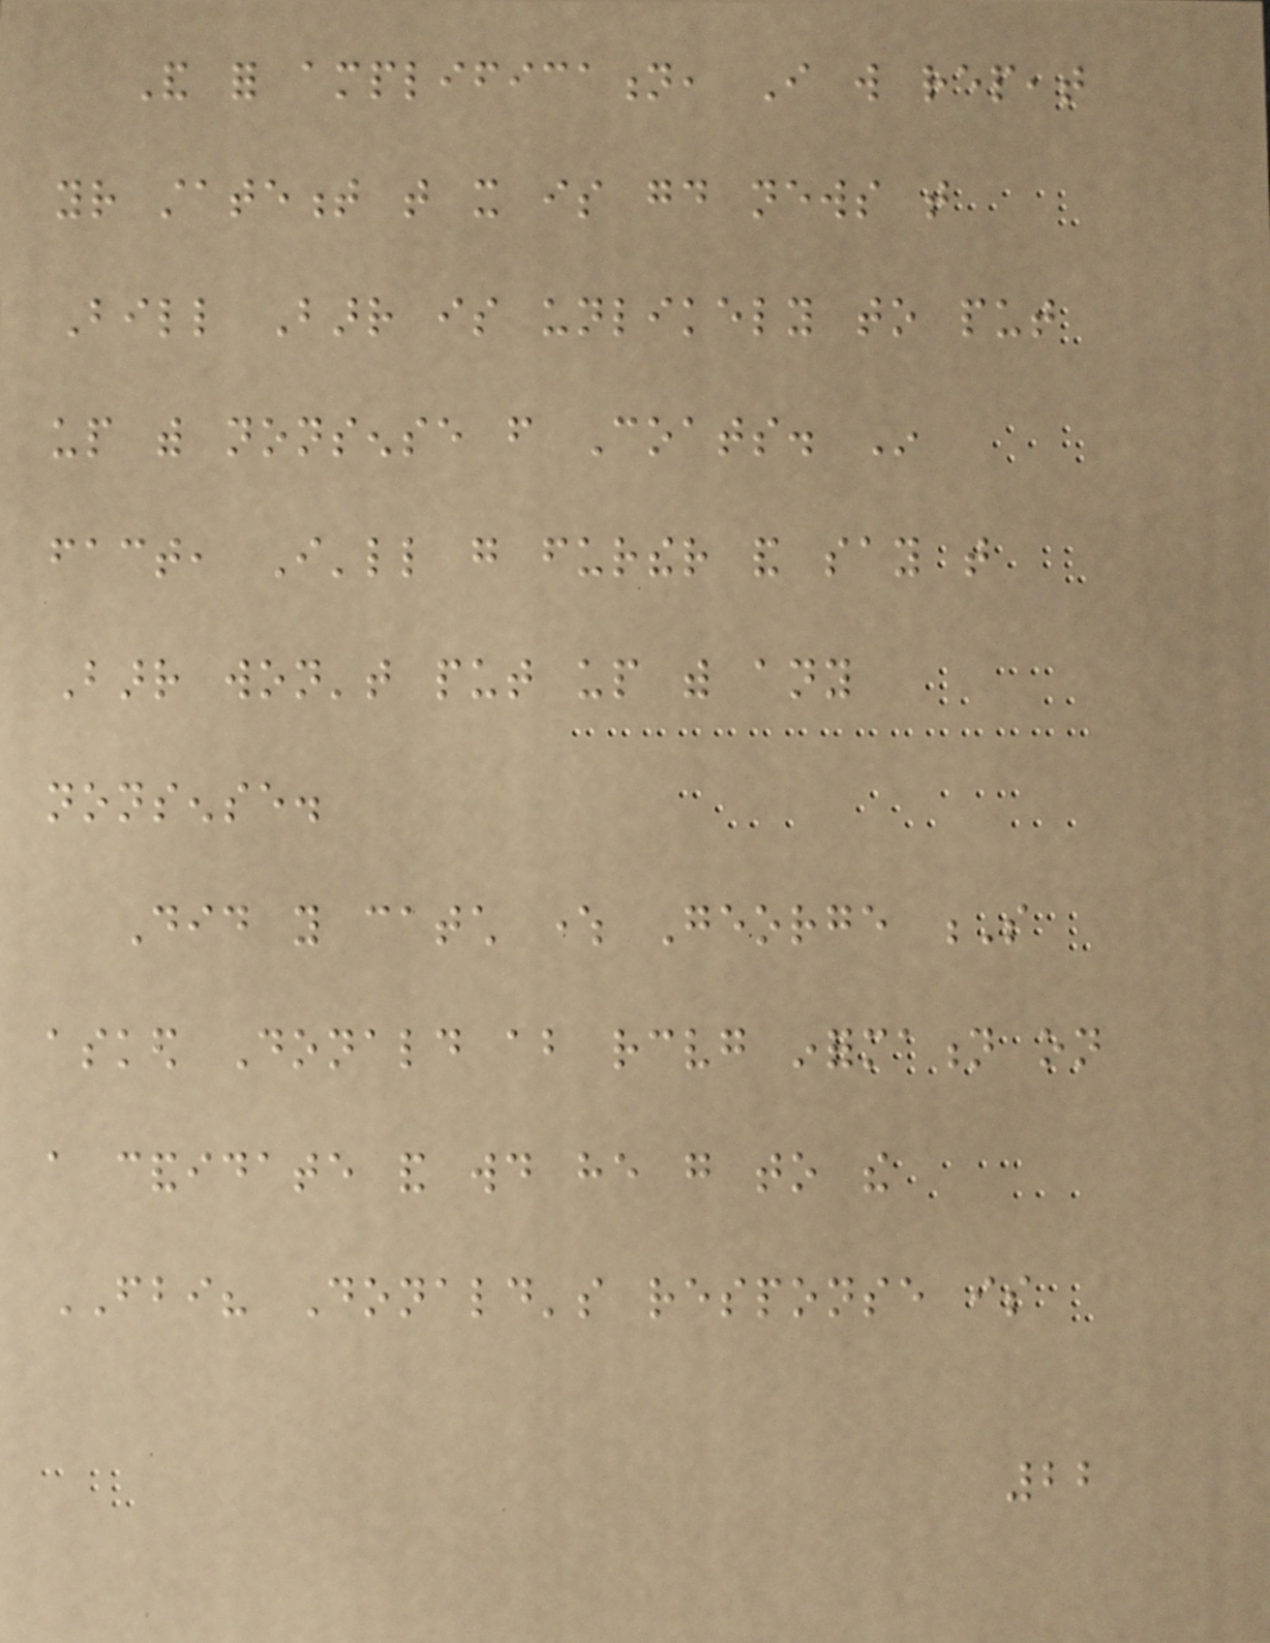And for amplification, I will repeat
your statement that it is good news that
Bill Barr is unlikely to put
up with nonsense from Coats. In
fact, I'll go further and say that
Barr won't put up with any
nonsense.
Did you catch where George S
asked Donald about receiving information on
a candidate and would he go to the
FBI? Donald's response is
22
